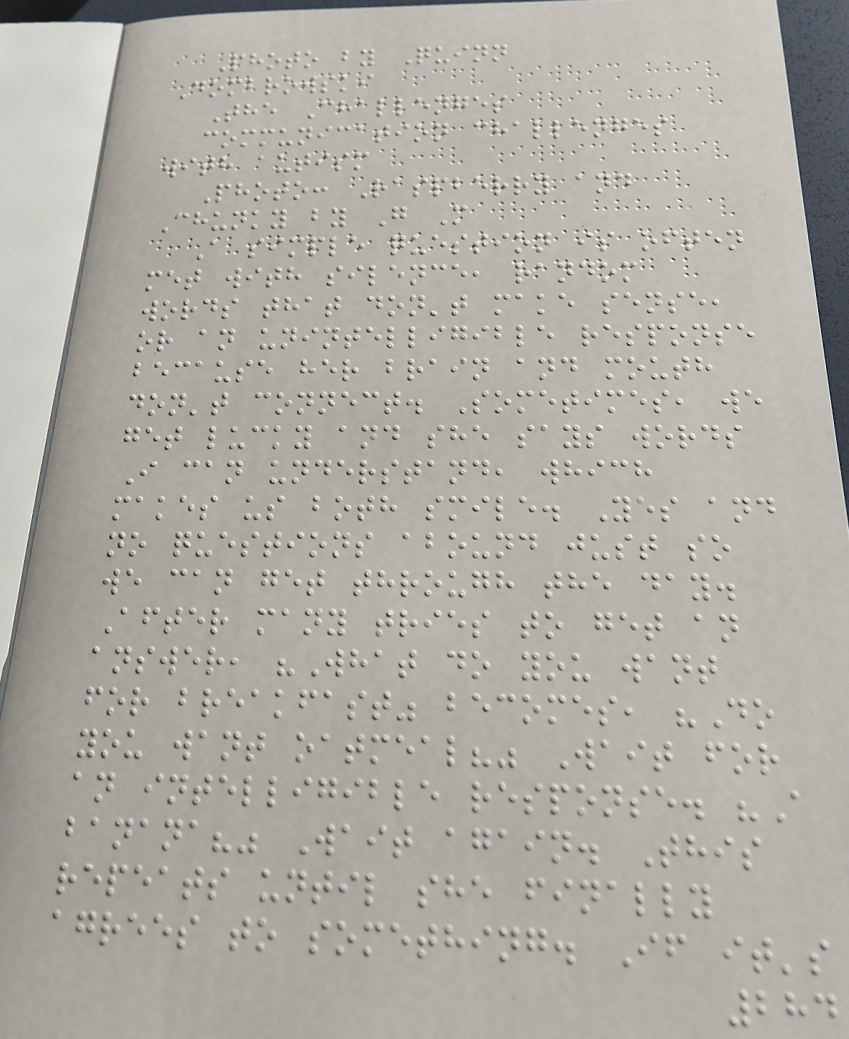Photo by Quinn
Dombrowski
The Challenges
communication challenges
with autism
Photo: Raspberry and
Chunky by G M
A simple question is often
met with silence, random
words that don't make sense,
or an unintelligible response
because her brain and mouth
don't connect. Sometimes, we
get lucky and she says words
I can understand, which
makes us both smile. Yes and
no questions abound just so
we can get through the day.
After many tries to get an
answer, "What do you want
for breakfast" becomes, "Do
you want oatmeal?" Wait for
an intelligible response. "A
banana?" Wait again. This
repeats until she finally
agrees to something. If it's
284
